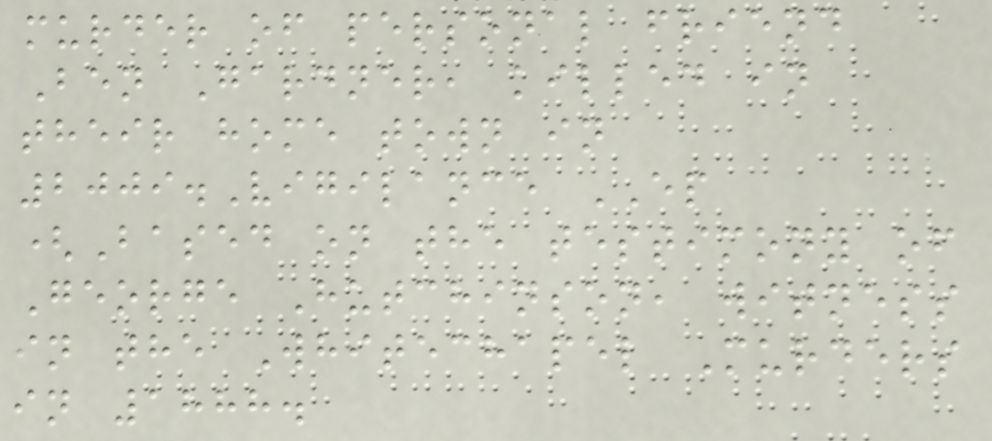murder of personal friend
Ben Gardner, killed in
their home town in
2009.Vigilance EP
(Based on the testimony of
George Hutchinson, witness
in the Whitechapel Murders
in 1888.
